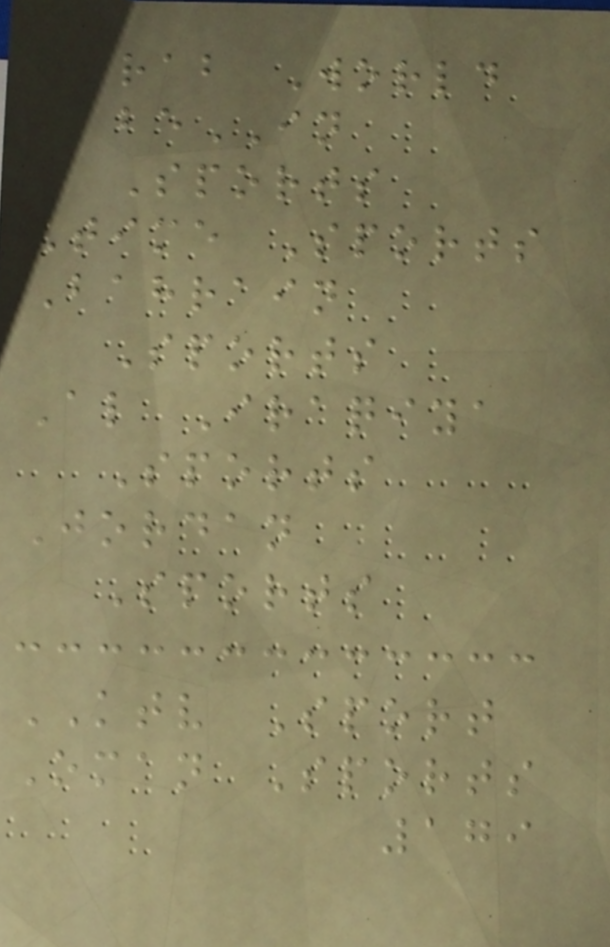Arab World
beIN
Sports
Time Sports
Bahrain
Sports
Al Iraqiya
Sports
Jordan
Sports
KTV Sport
Oman Sports
179
